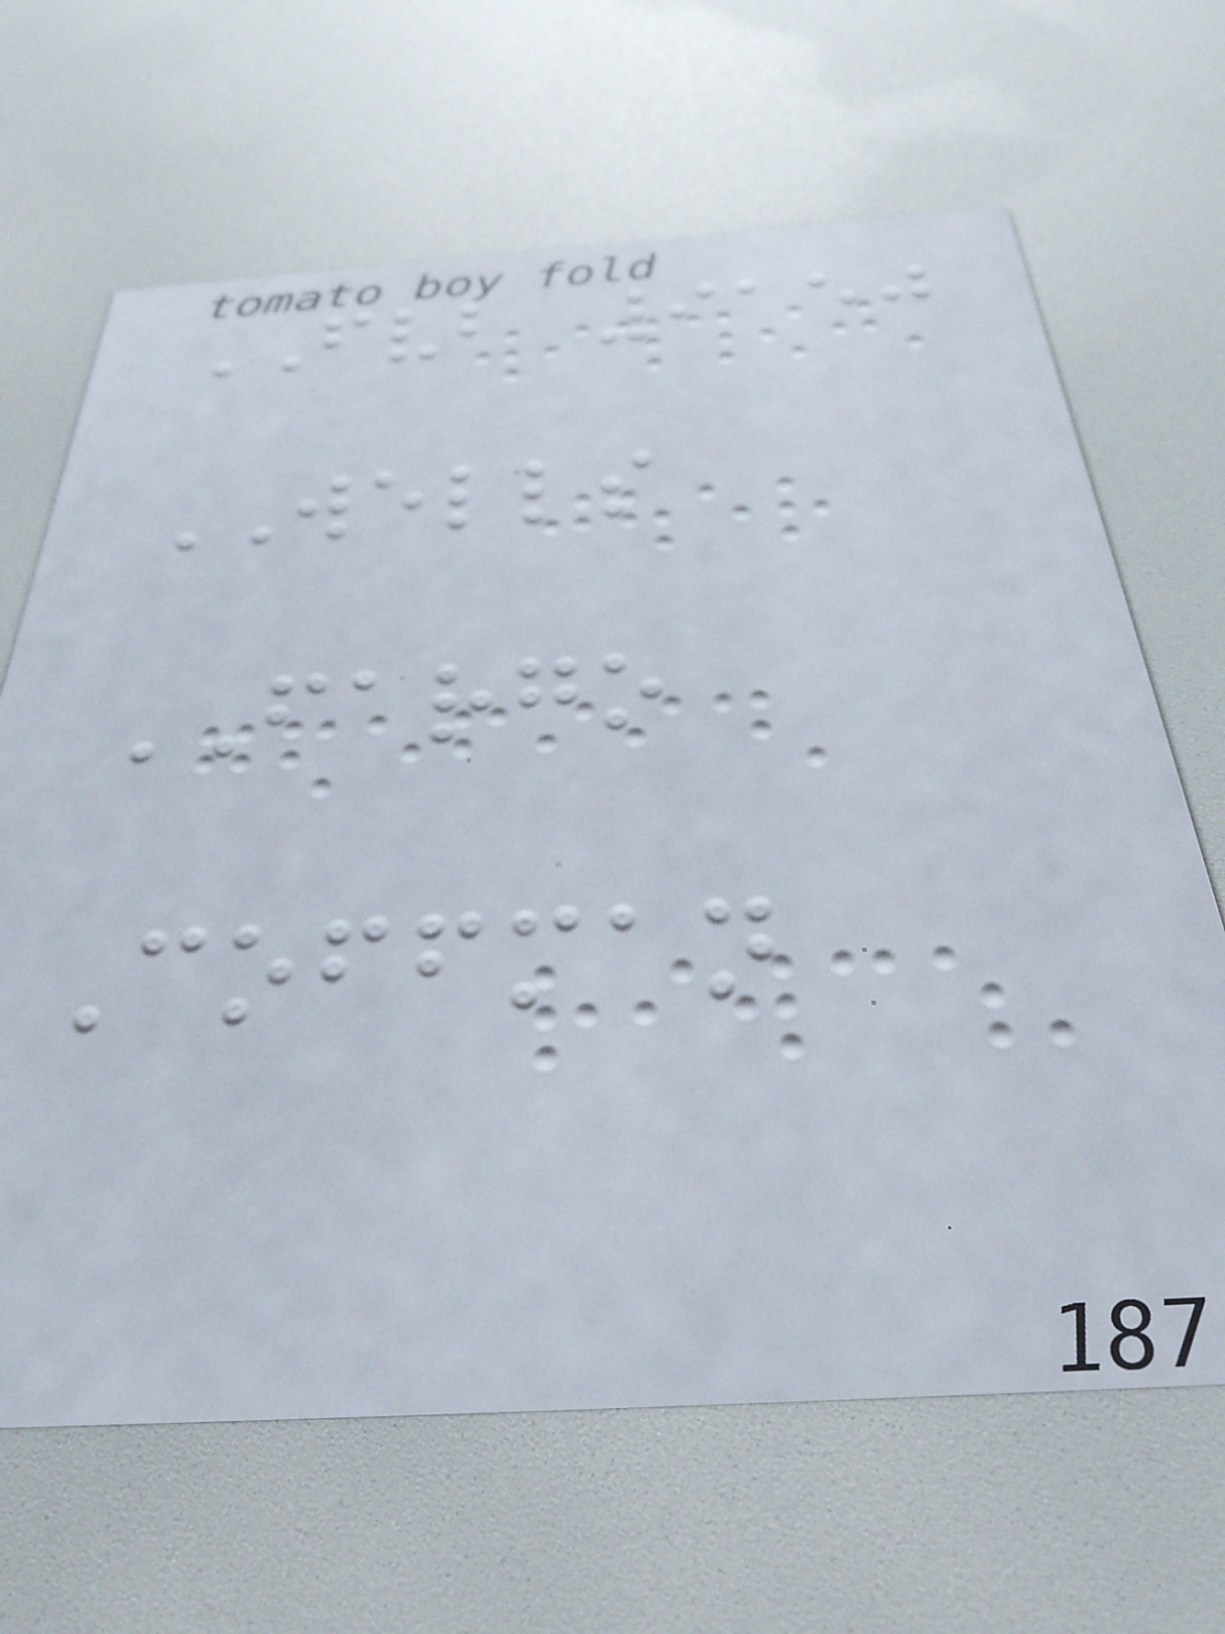FVB 9150
WELLS
FARGO
Coffman
